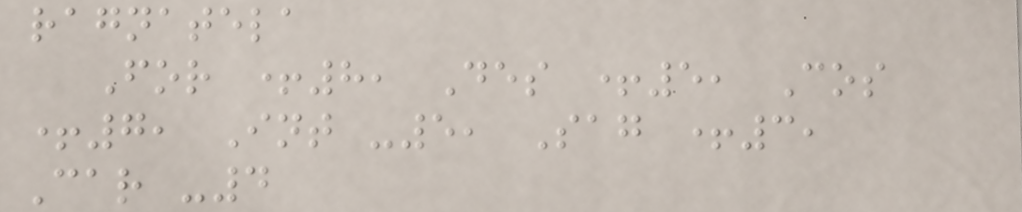ragnatela
For +8, Des +5, Cos
+7, Int -5, Sag +3,
Car -4
